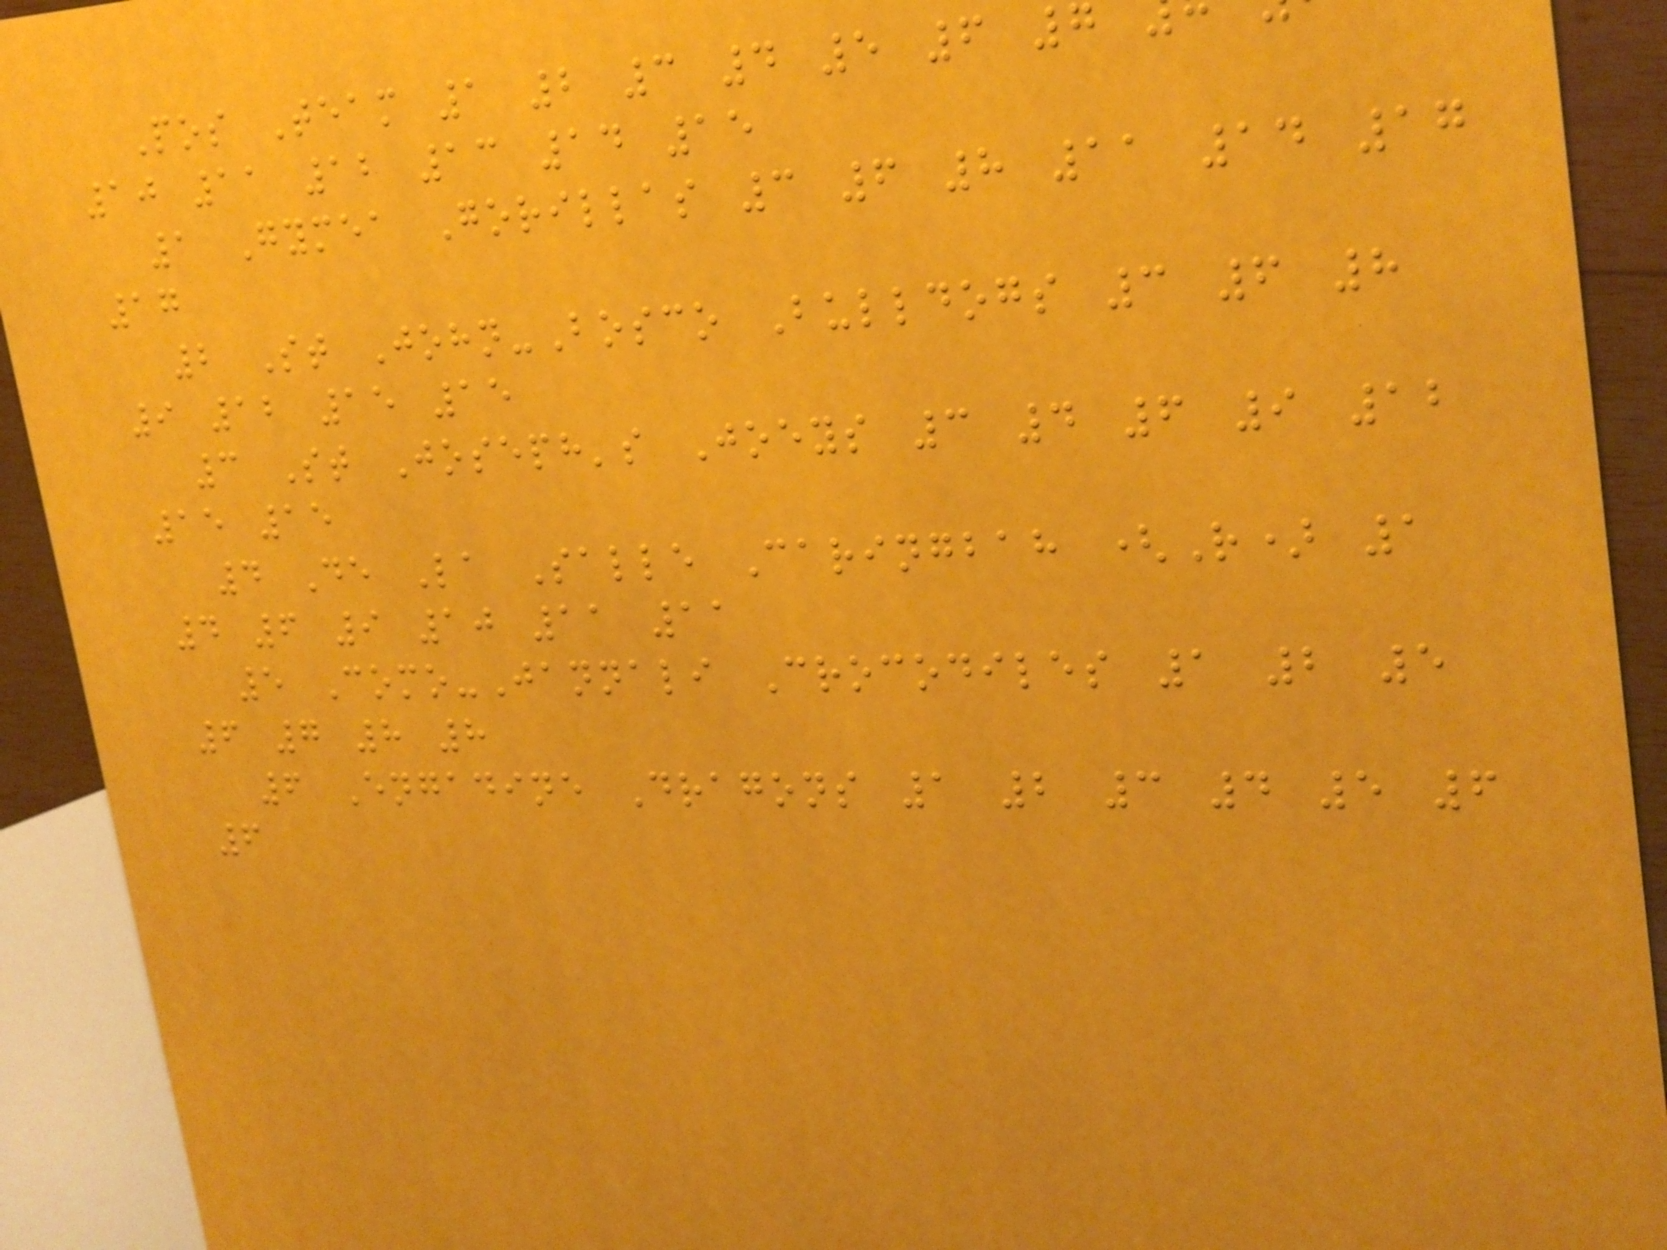Pos Team 1 2 3 4 5 6 7
10 11 12 13 14 15
1 Gymea Gorillas 3 6 8 11 14 17
17
2 St John-Bosco Bulldogs 3 6 8
9 12 15 15
3 St Joseph's Joeys 3 4 6 9 12
15 15
4 De La Salle Caringbah (R) 1
4 6 9 10 11 11
5 Como-Jannali Crocodiles 1 2 5
6 7 8 8
6 Engadine Dragons 1 2 3 4 5 6
6
